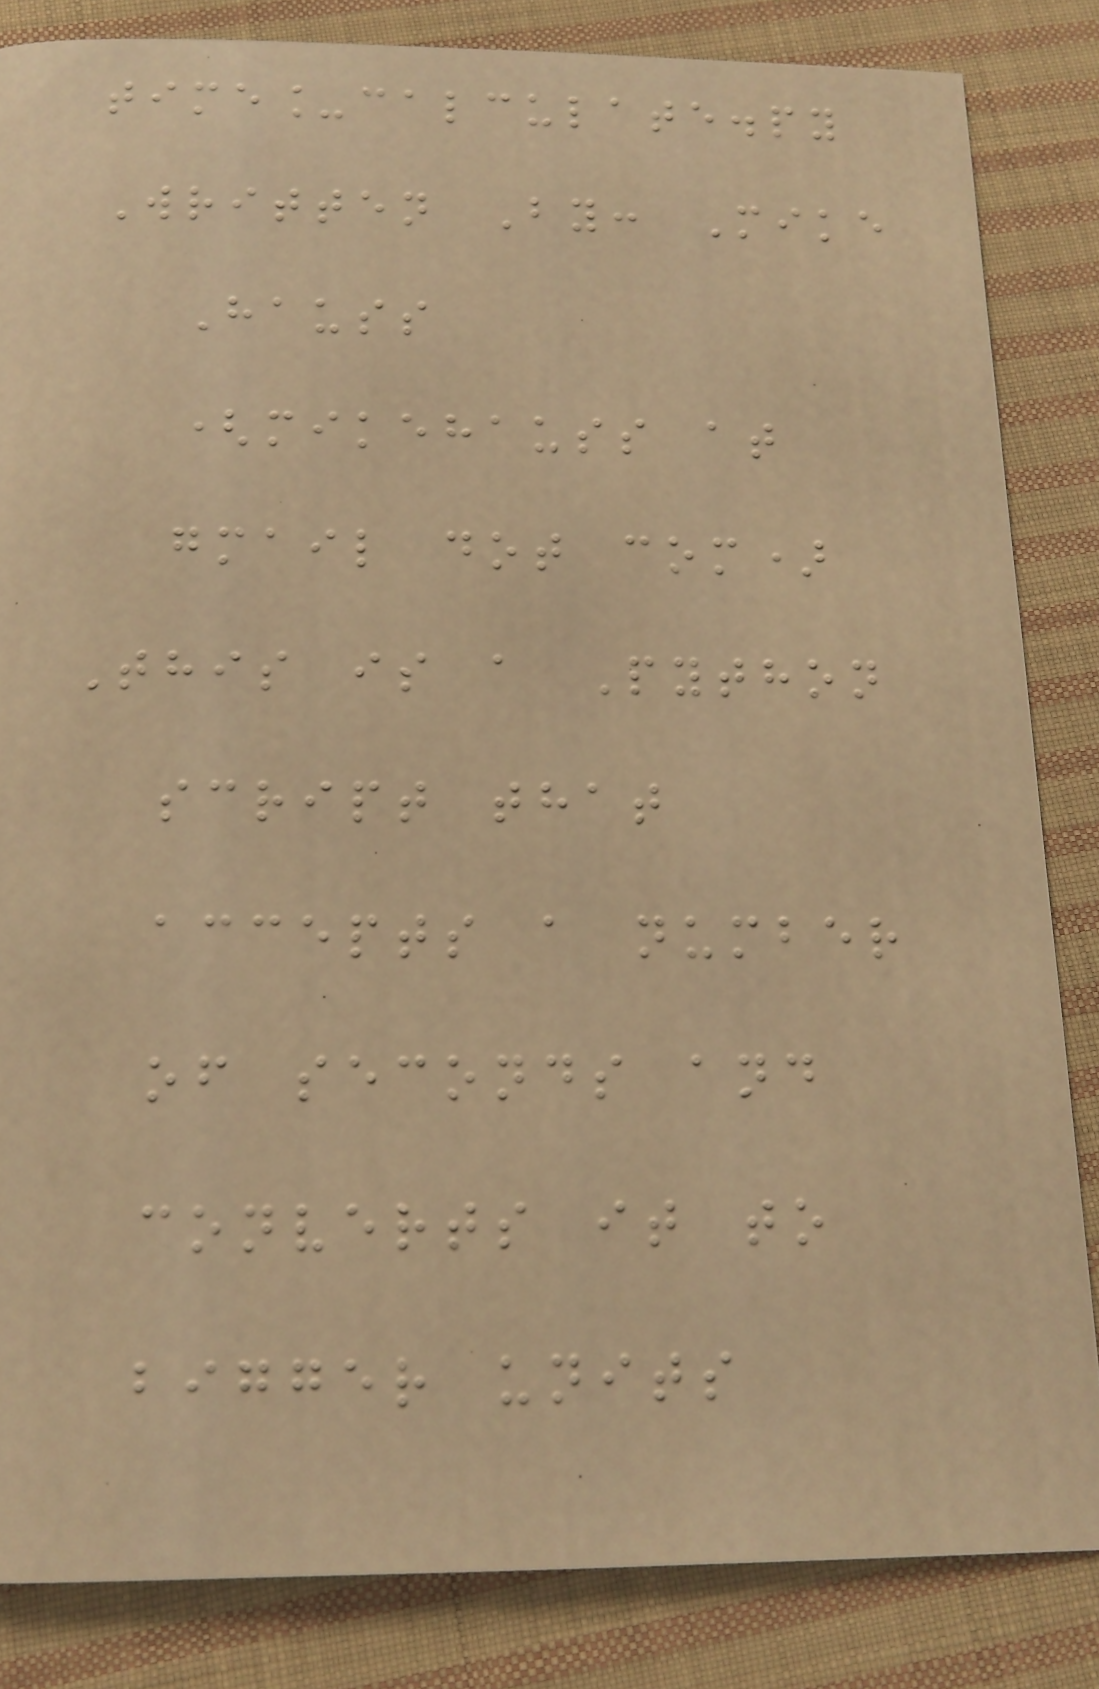time_calculate.py
Written By: Mike
Hauss
(mikehauss at
gmail dot com)
This is a Python
script that
accepts a number
of seconds and
converts it to
bigger units
